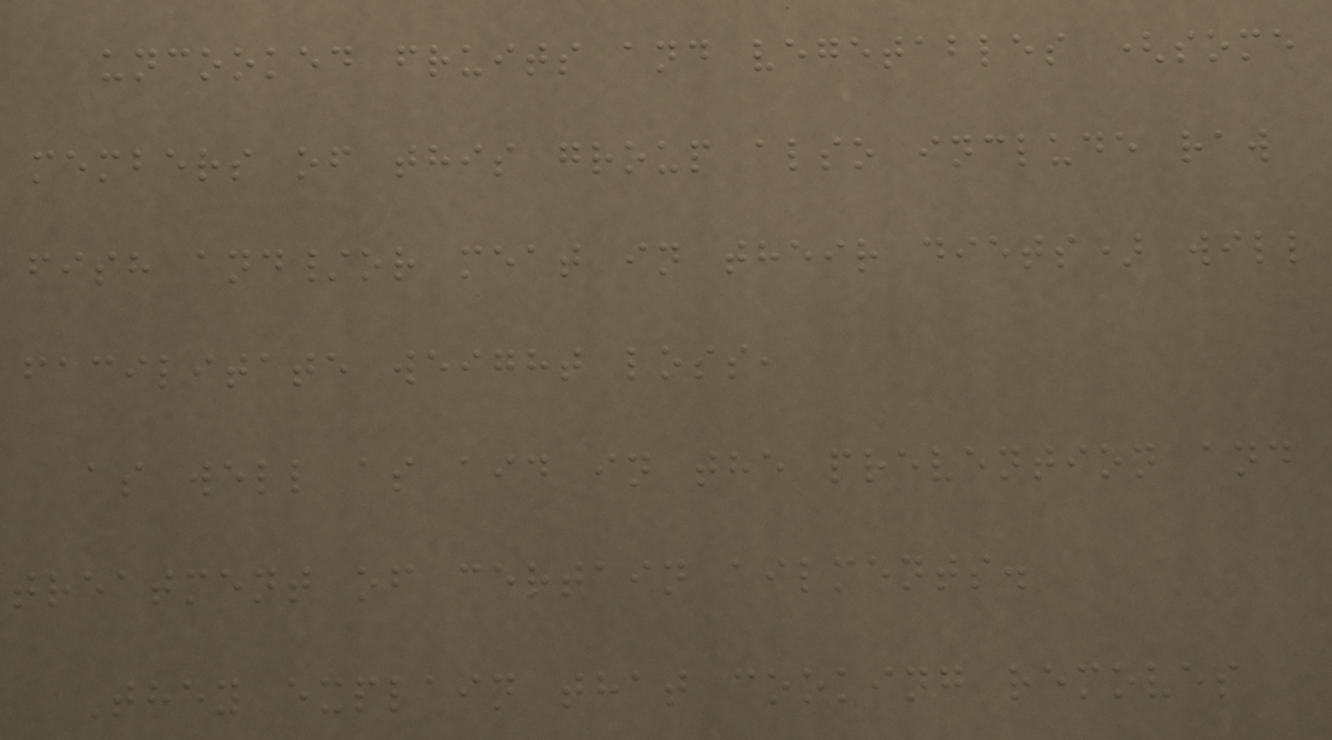uncooked fruits and vegetables (some
members of this group also include raw
fish and/or meat in their diets) will
facilitate weight loss,
as well as aid in the prevention and
treatment of certain ailments.
They explain that cooking removes
